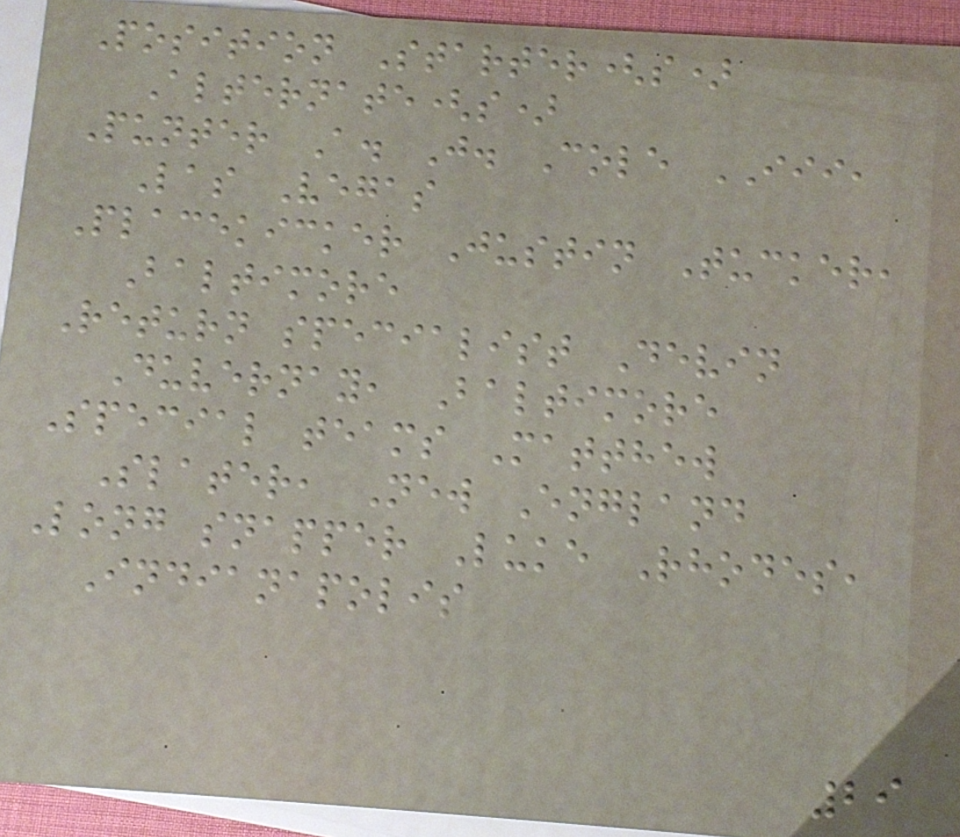Position Starter(s)
Alternate(s)
Punter A. J. Cole III,
Las Vegas
Placekicker Justin Tucker,
Baltimore
Return specialist Devin
Duvernay, Baltimore
Special teams Matthew
Slater, New England
Long snapper Luke Rhodes,
Indianapolis
29
